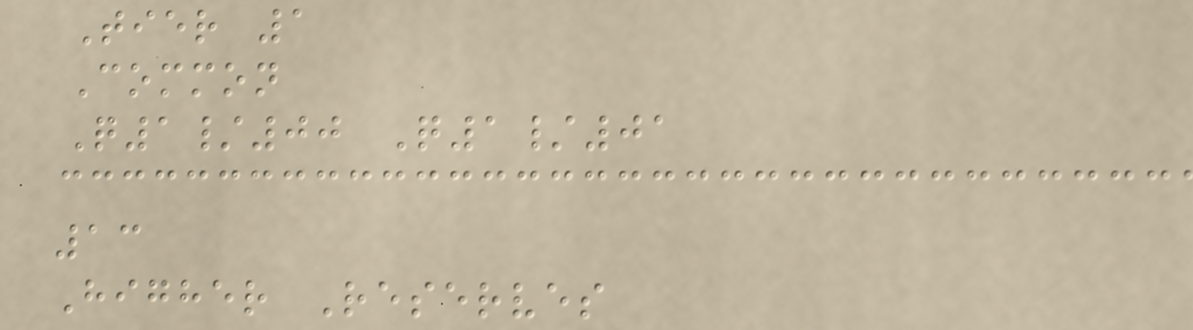Tier 1
Common
Q1/00 Q1/01
13
Higher Reserves
